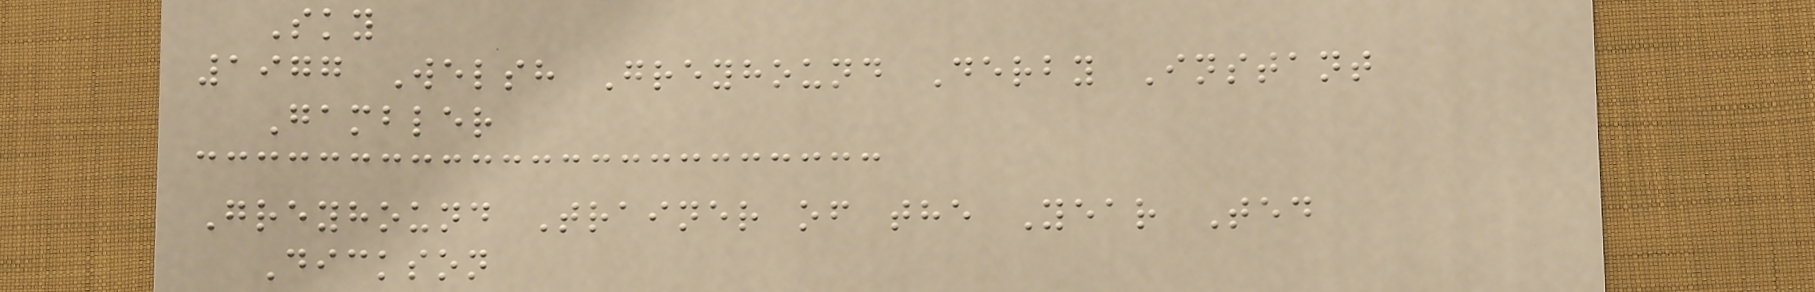Sky
1977 Welsh Greyhound Derby Instant
Gambler
Greyhound Trainer of the Year Ted
Dickson
